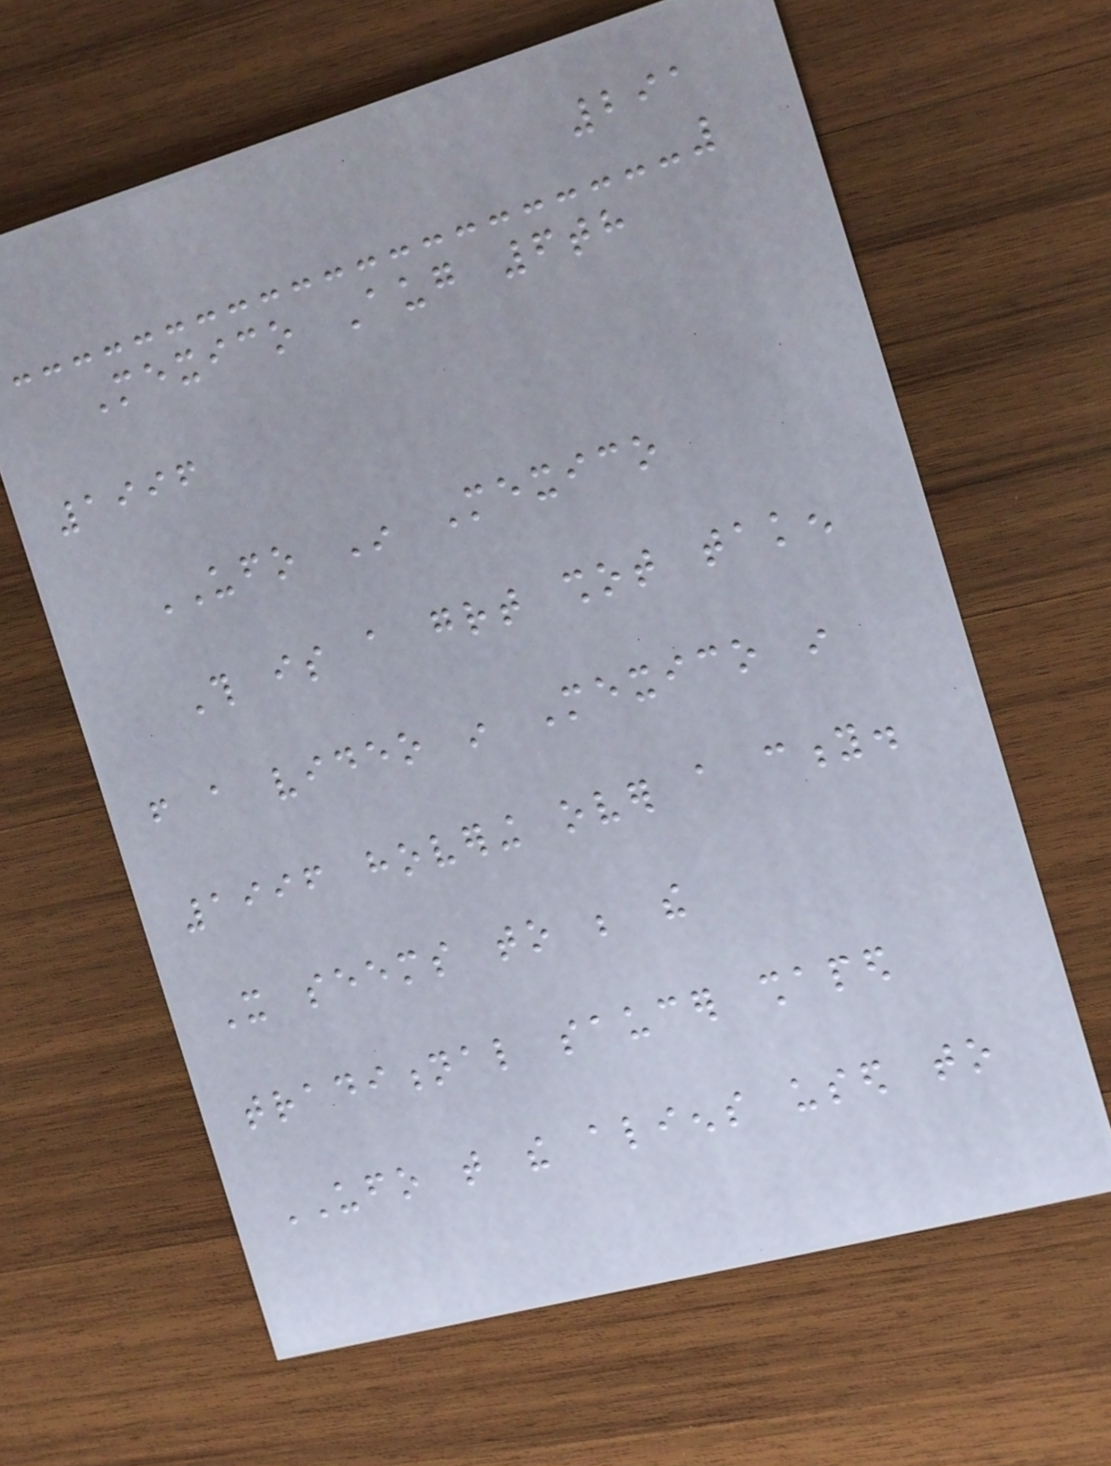291
Mexico Aug 6th
1996
UFO In Mexico
This is a great shot taken
from a video in Mexico in
1996 hovering over a city.
It seems to be the
traditional saucer shaped
UFO that the aliens used to
